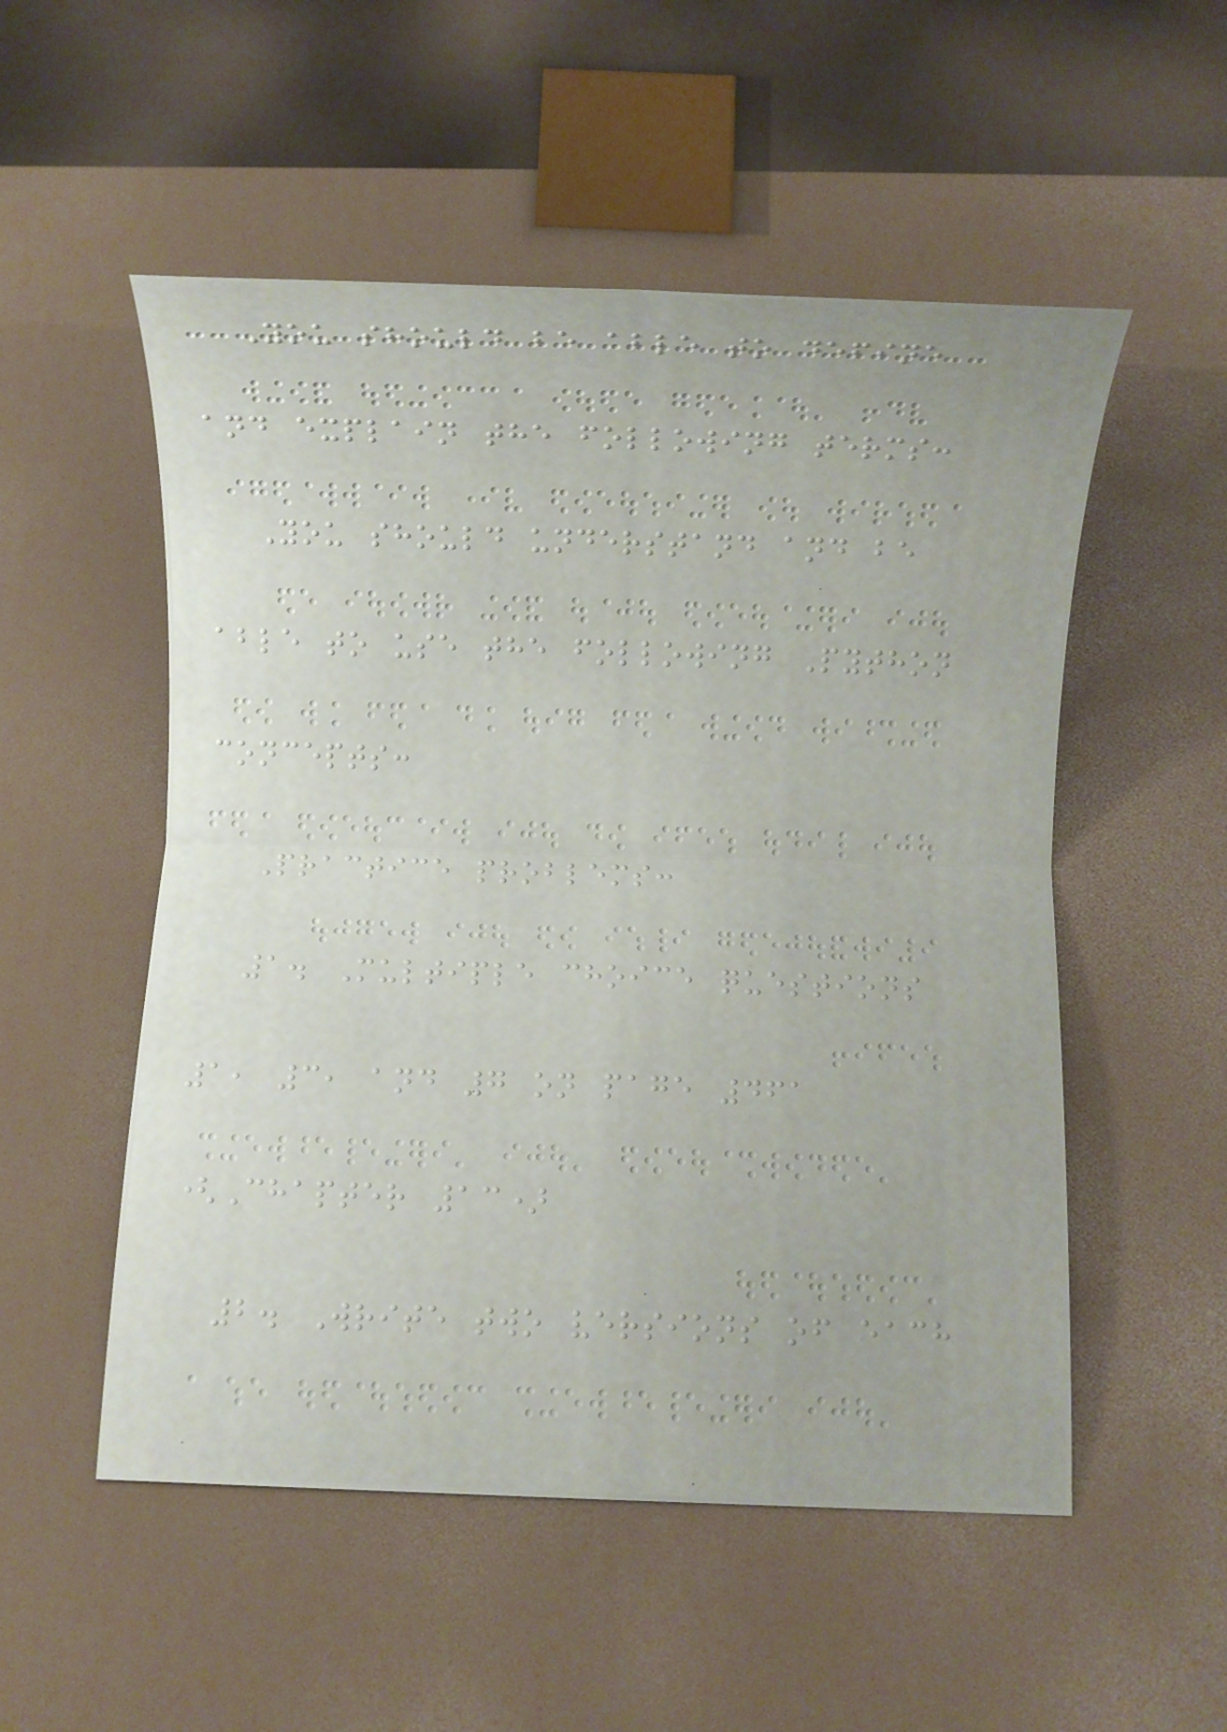You should be able to define
and explain the following terms:
You should understand and be
able to use the following Python
concepts:
Practice problems:
1. Multiple choice questions
1, 3, and 7 on page 461
(Chapter 13)
2. Write two versions of each
